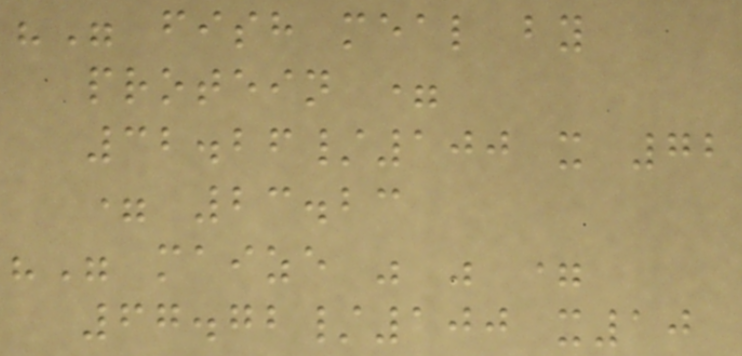"" fish meal by
protein =
32.26/100 x 72
= 23.23
"" maize " " =
67.72/100 x10
